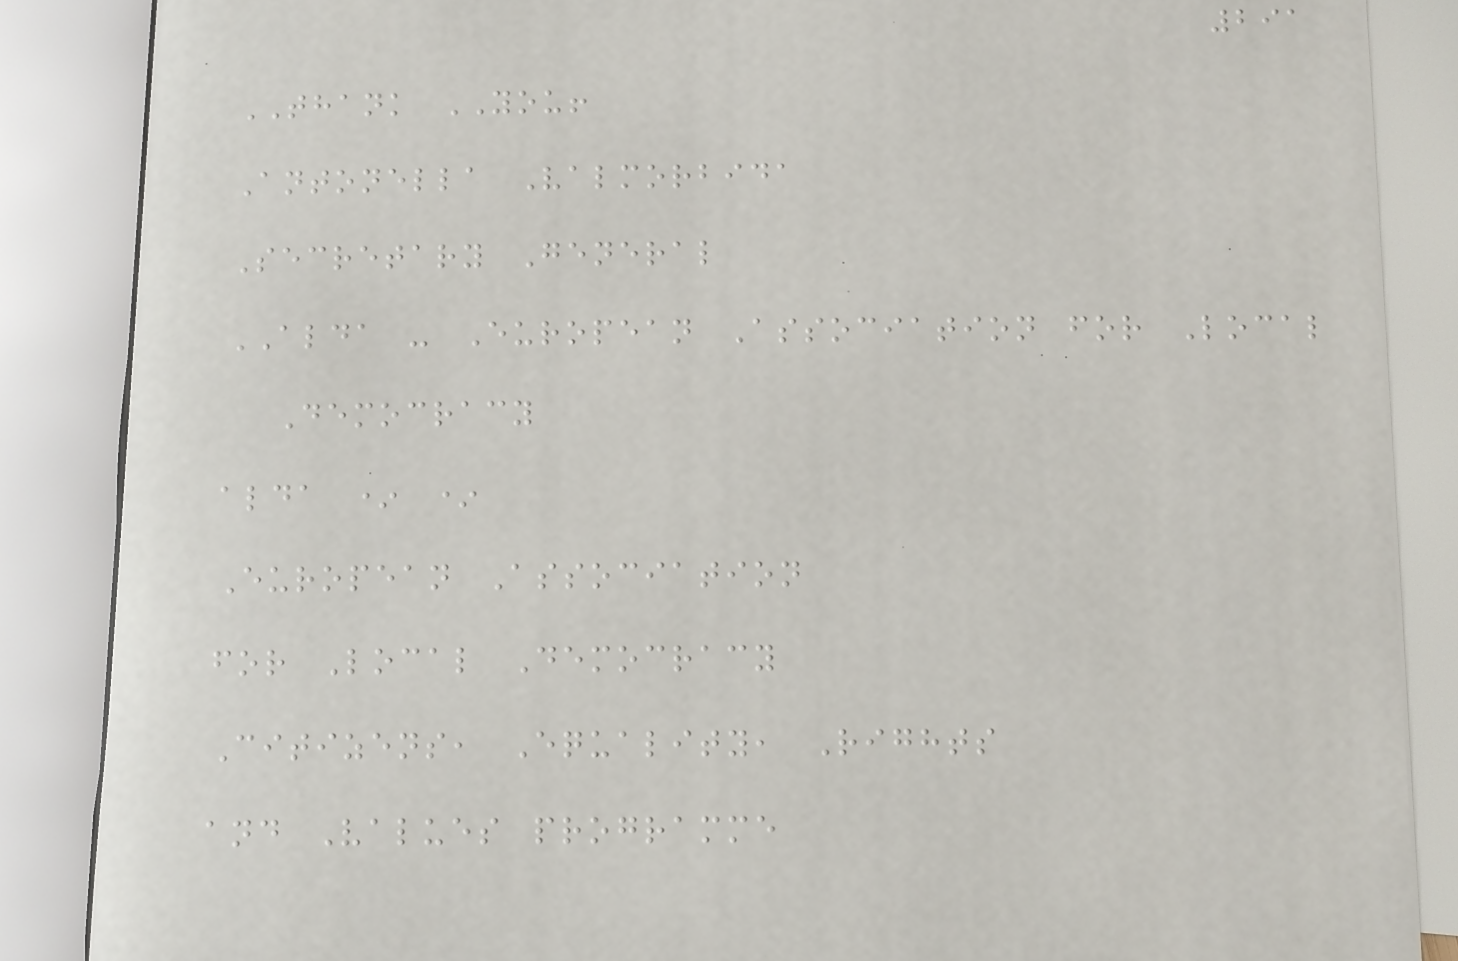291
THANK YOU!
Antonella Valmorbida
Secretary General
ALDA - European Association for Local
Democracy
alda * *
European Association
for Local Democracy
Citizens, Equality, Rights
and Values programme
